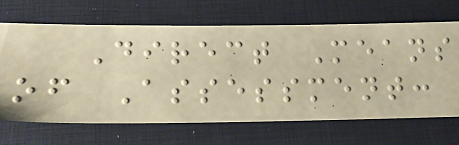Direct Means
of Assessment:
